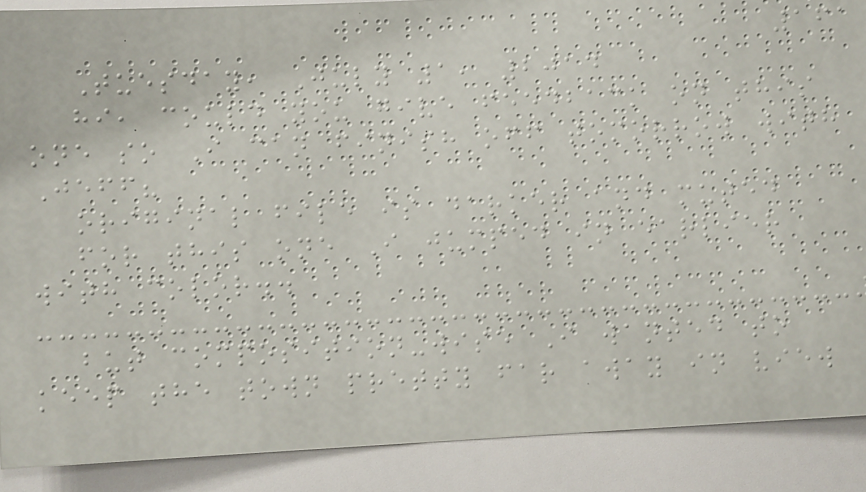161
Tuesday, July 1, 2014
hi, could you give feedback on this
one so I can finish off tomorrow with
Jeff?
original file is darker and muted
for this one I jumped in earlier
with color..
but composition-wise I wanted to
keep the town pretty far away in view
